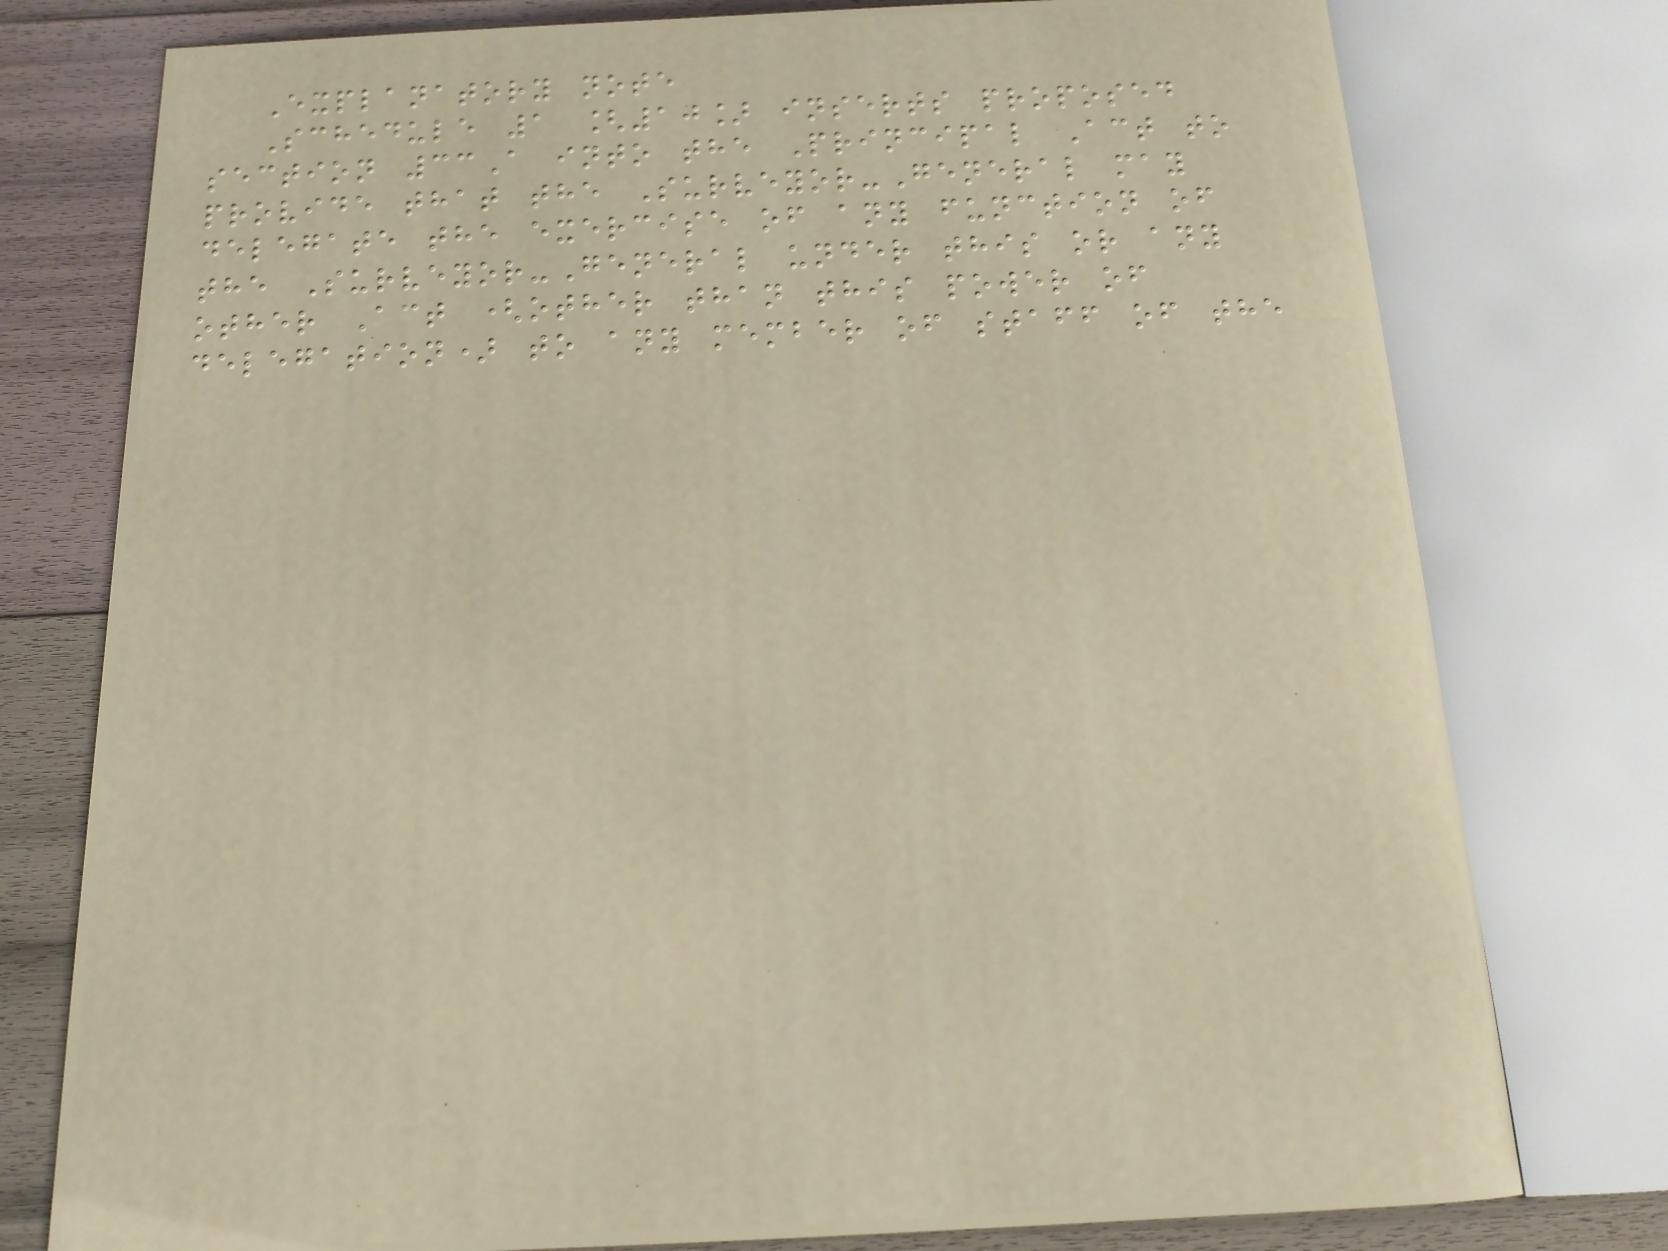Explanatory note
Schedule 1 [10] inserts proposed
section 33A into the Principal Act to
provide that the Surveyor-General may
delegate the exercise of any function of
the Surveyor-General under this or any
other Act (other than this power of
delegation) to any member of staff of the
